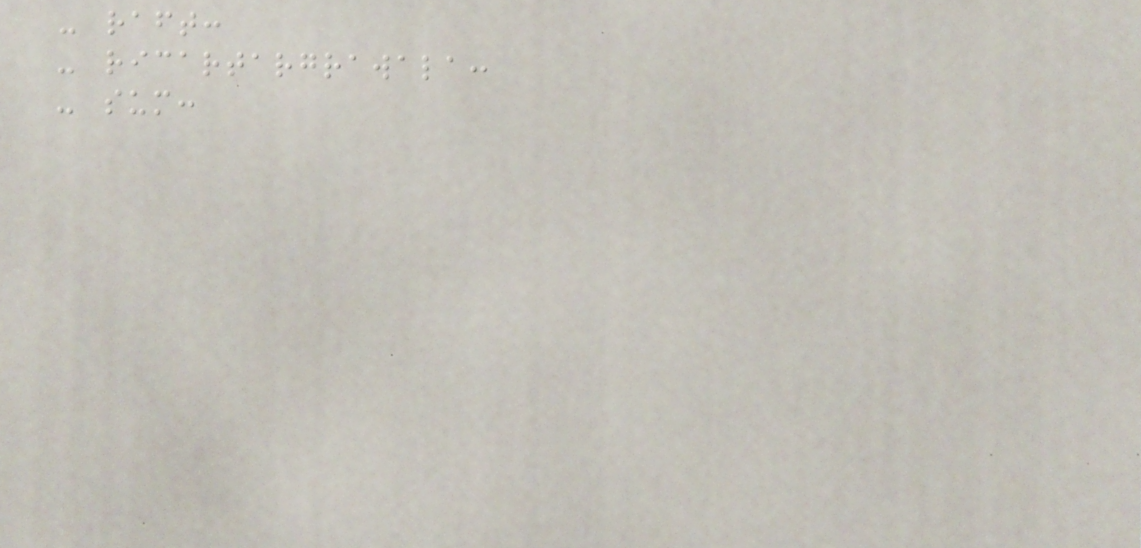- raft:
- ricartargrawala:
- sum:
